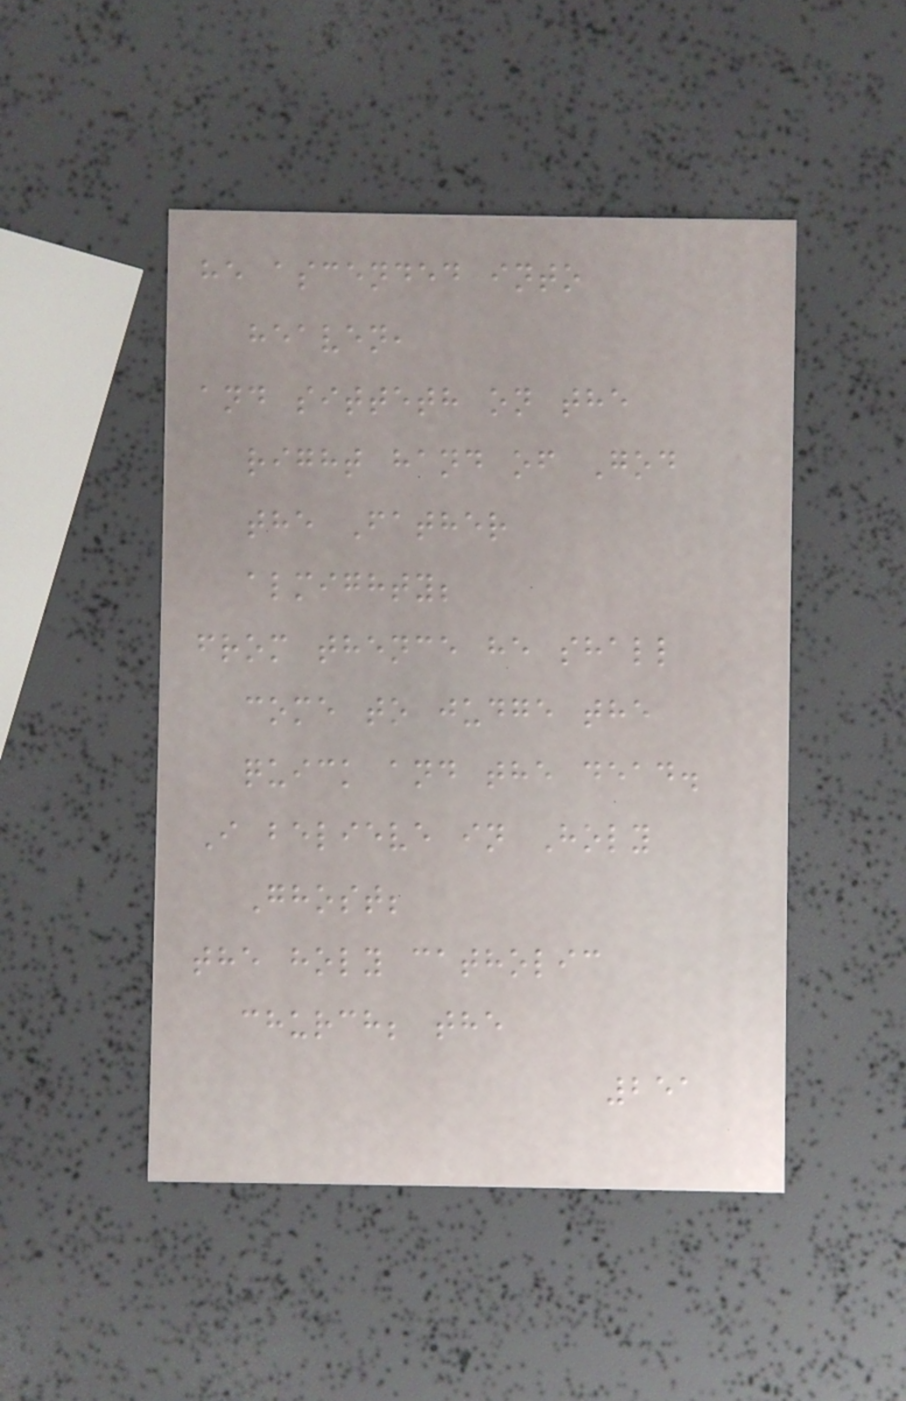he ascended into
heaven,
and sitteth on the
right hand of God
the Father
almighty;
from thence he shall
come to judge the
quick and the dead.
I believe in Holy
Ghost;
the holy catholic
church; the
251
